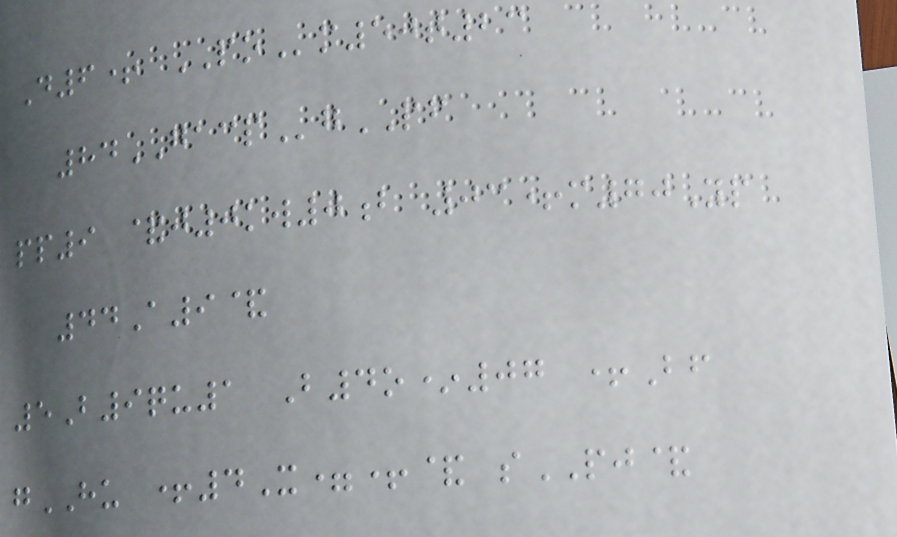D6+ POm50t23
84GACPgPF
pp9 &j0kw0b 03+m70Yp
44A9&
5B9qu1 B4o*07 +Bf
gHU +4X=+& sPJ&
